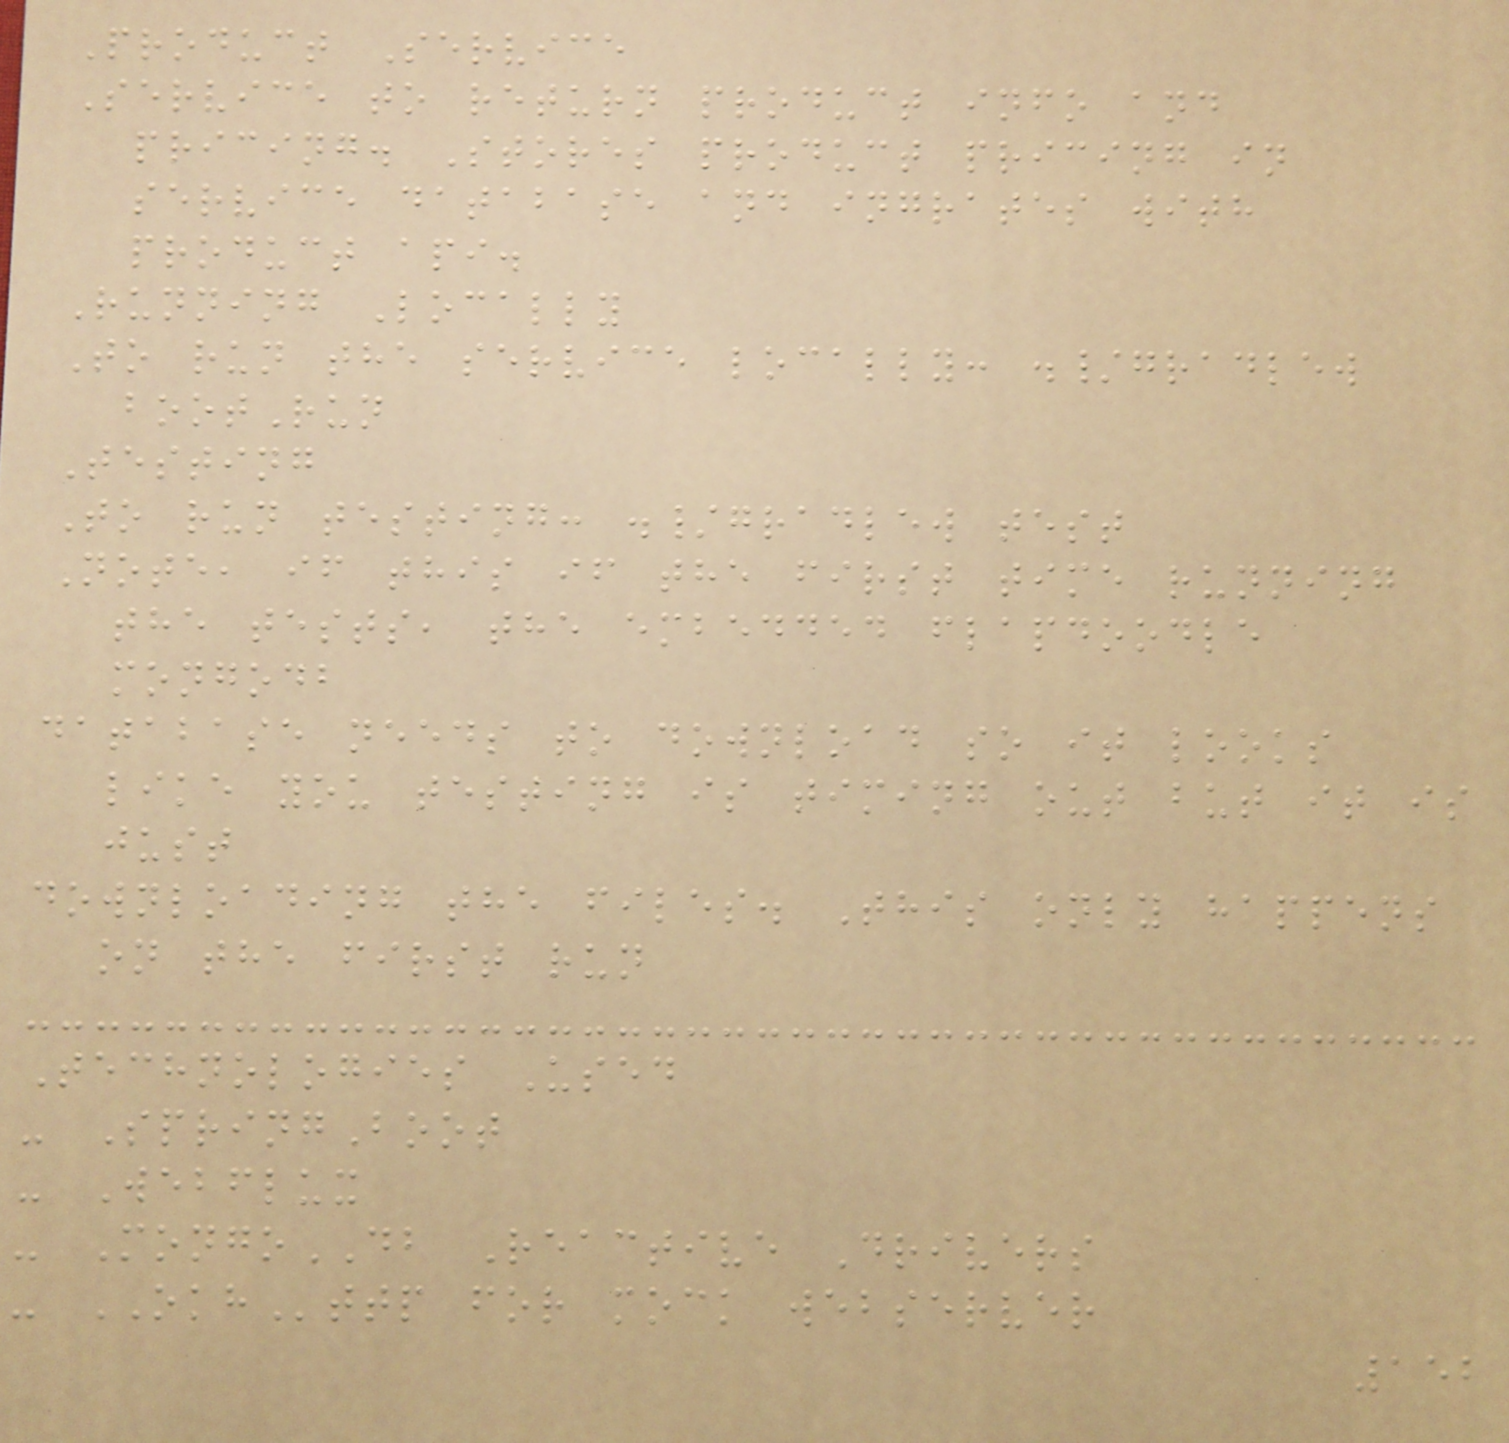Product Service
Service to return product info and
pricing. Stores product pricing in
service database and ingrates with
product api.
Running Locally
To run the service locally: ./gradlew
bootRun
Testing
To run testing: ./gradlew test
Note, if this if the first time running
the tests, the embedded flapdoodle
mongodb
database needs to download so it looks
like you testing is timing out but it is
just
downloading the files. This only happens
on the first run
Technologies Used
- SpringBoot
- Webflux
- MongoDB Reactive Drivers
- OKHttp for mock webserver
152
